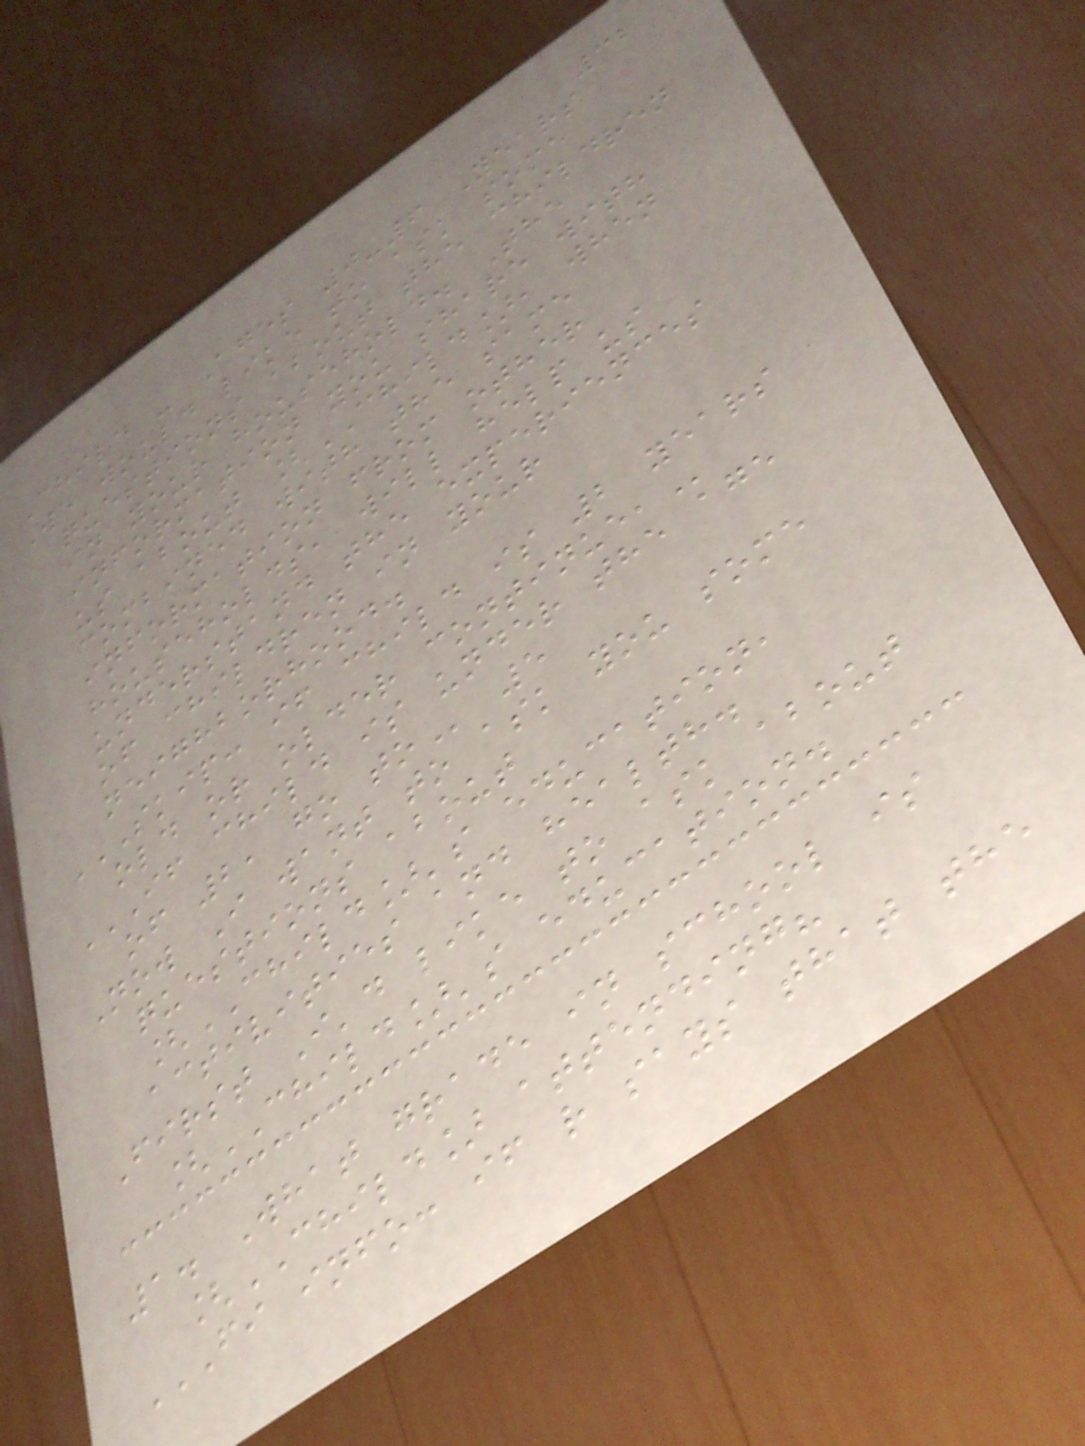32
Child - Ages 0-6 Years
We would like to ask some
questions about the children
in your household. The
information you share with
us about [CHILD], when
combined with the same
information from other
households, will help us
understand the experiences
of children in your
neighborhood.
SKIP: IF CHILD IS 2 YEARS
OLD OR OLDER CONTINUE,
IF CHILD IS UNDER THE AGE
OF 2, GO TO 5
Now I want to ask you some
questions about
[CHILD]'s education,
activities and health.
First I'd like to ask about
[CHILD]'s education.
1. What grade in school is
[CHILD] attending?
FI INFO: IF R SAYS THAT THE
